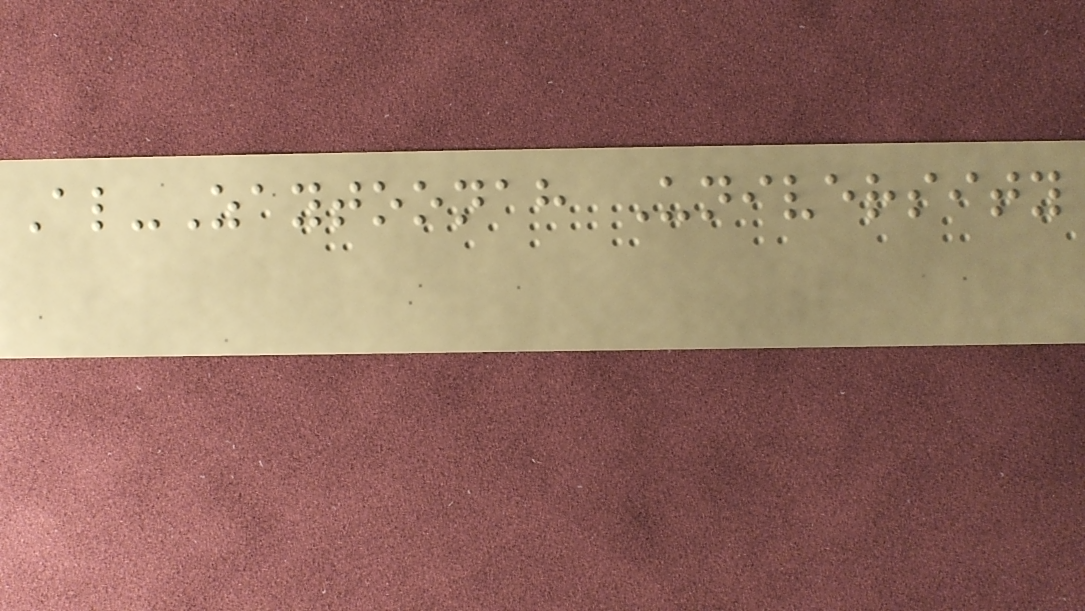Al-Zaytoonah University
